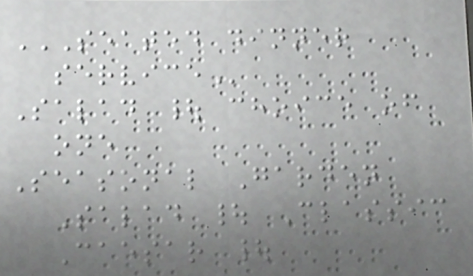SEATED DINNER
SERVICE
Salad | choice of
one
Seasonal Garden
Salad | Classic
Caesar |
